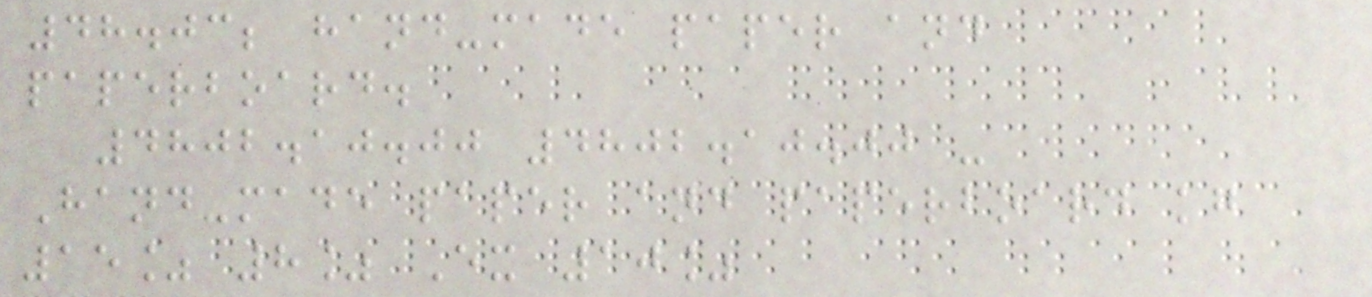48.03; hand-made paper and
paperboard.
4802.10.00 4802.10.00 -
Hand-made paper and paperboard kg
15% 8% Ex 10%
